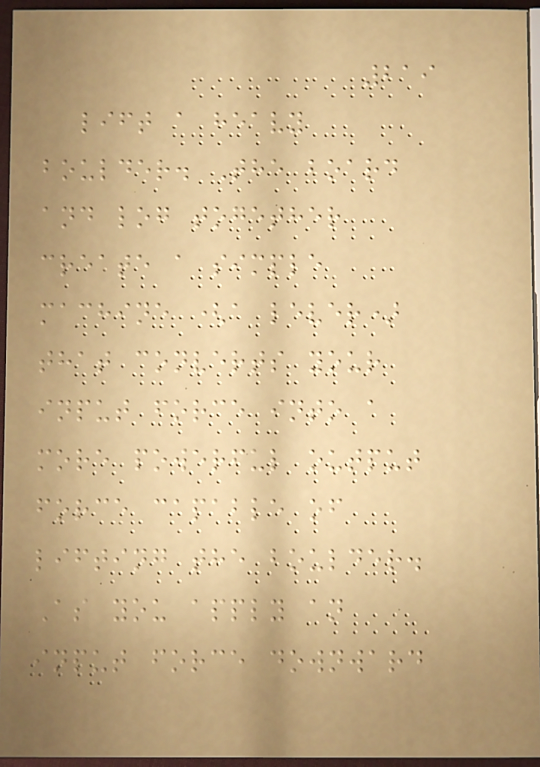219
lift a heavy
boulder. The board
and log together
create a simple
machine (a lever)
that converts your
input force into a
more powerful output
force capable of
lifting the boulder.
As you apply an
input force downward
